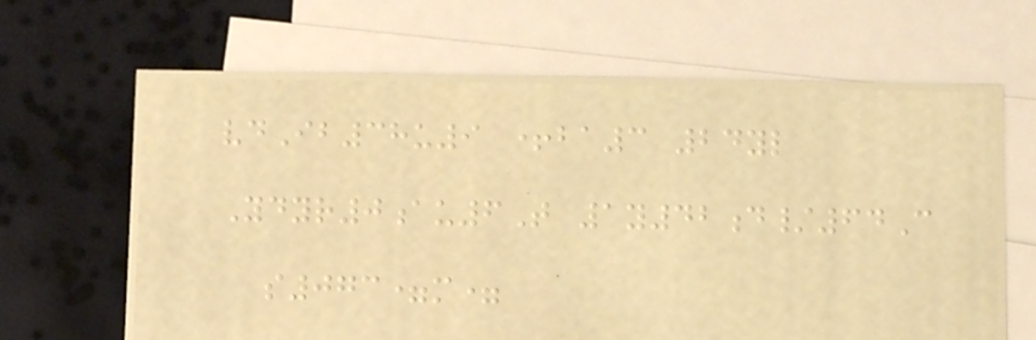vdIb38u9 +ba3 24yl
Ydyr0au6T 1y42d/64C
s073=m=
